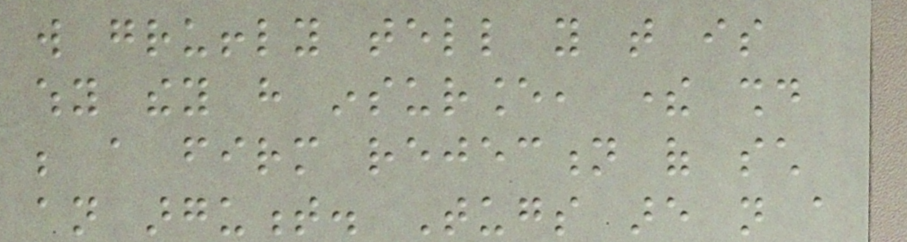will gruffly tell you that is
why they have insurance, there should
be a firm rejection of such
an argument. Tugs are not a
